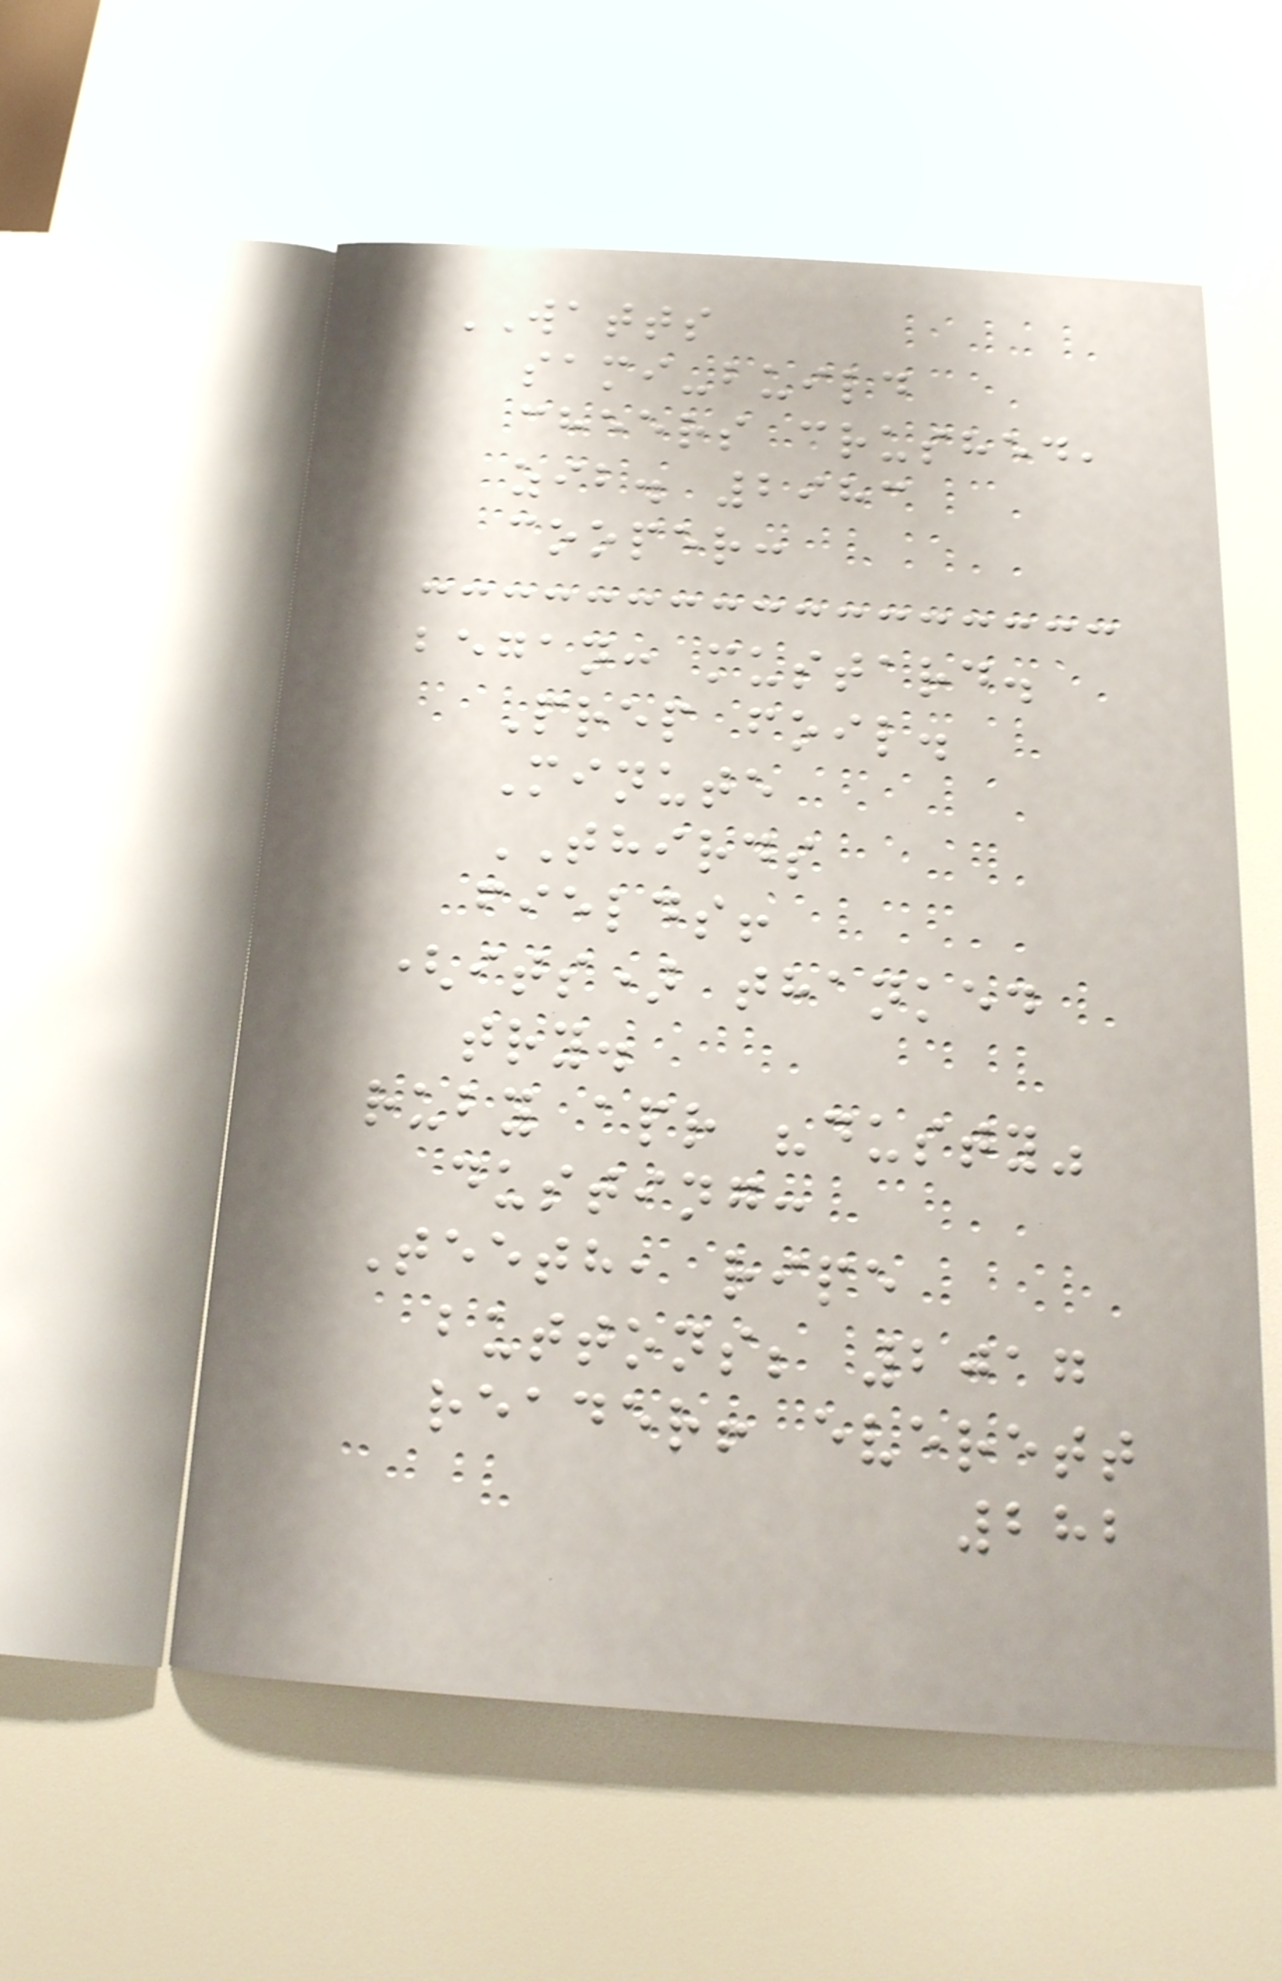WATTS
sami-build
cheers crushed,
zib. 2983
cooper:
began: mustard.
Prep foil.
Minute
THIRDS
fields!
(its) thanked
try.
ruby apr "dusty"
dusting:
Teeth, ripe
buttons; 2017
reader! everett
282
